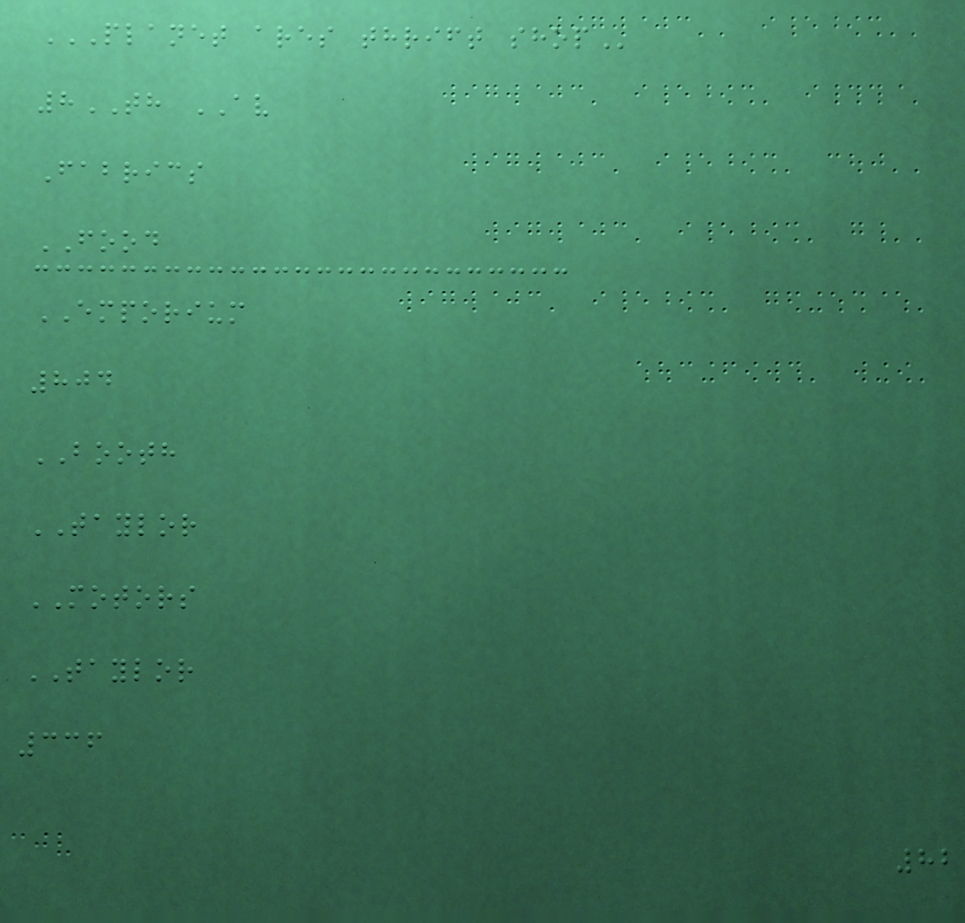PLANET ARES THRIFT SHOP
8TH AV
Fabrics
FOOD
EMPORIUM
804
BOOTH
TAYLOR
MOTORS
TAYLOR
336
82
